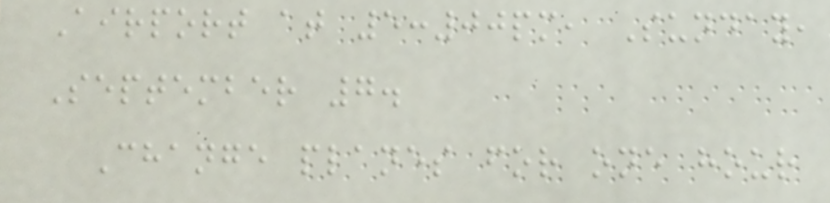Airport at 5:00pm, Sunday,
September 7.
Change planes for one hour
